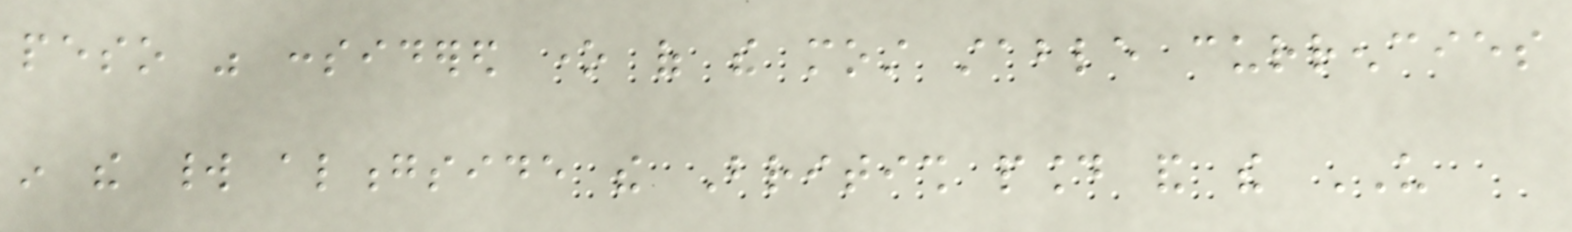peso was considered one of the most stable currencies
in the world alongside the British pound and the US
